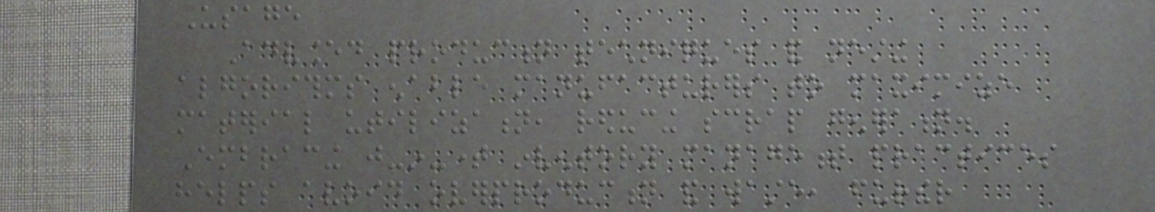Usage
Advanced production techniques and nesting
algorithms enable manufacturers to maximize
material utilization, reducing scrap generation.
Embracing just-in-time inventory management practices
helps avoid overproduction and waste, further
